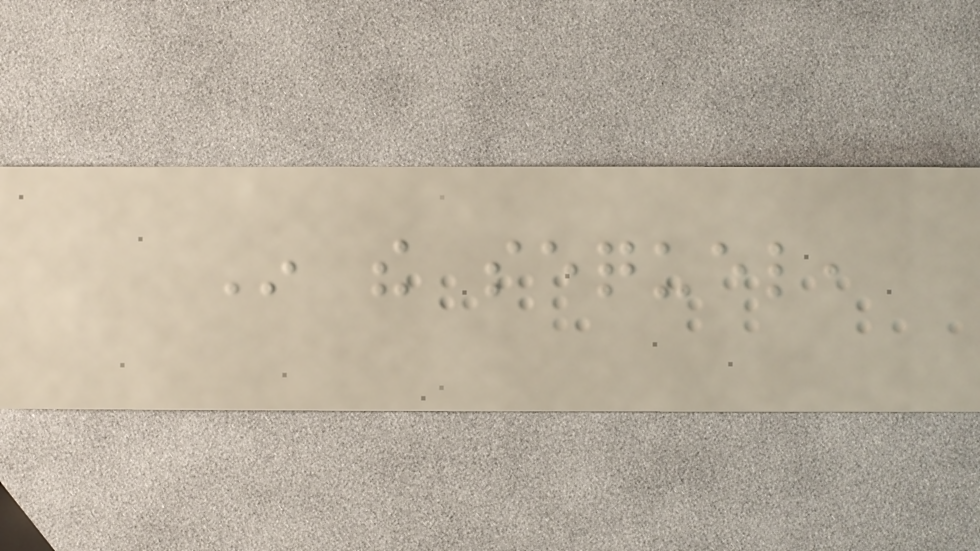In the sequel,
